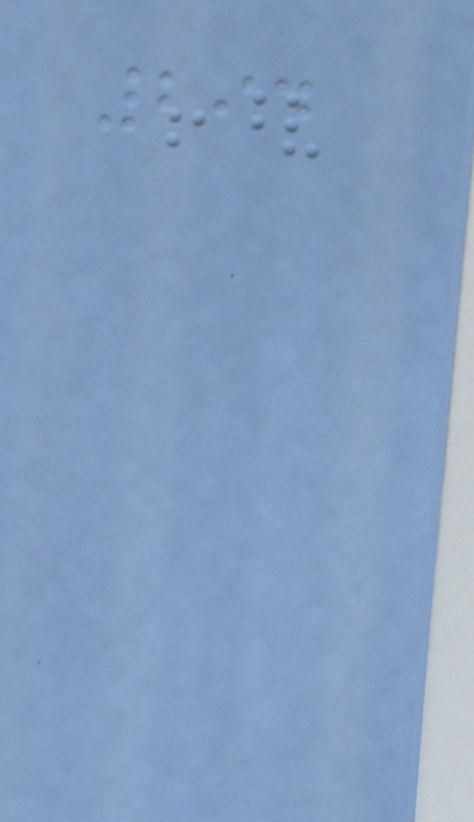294
